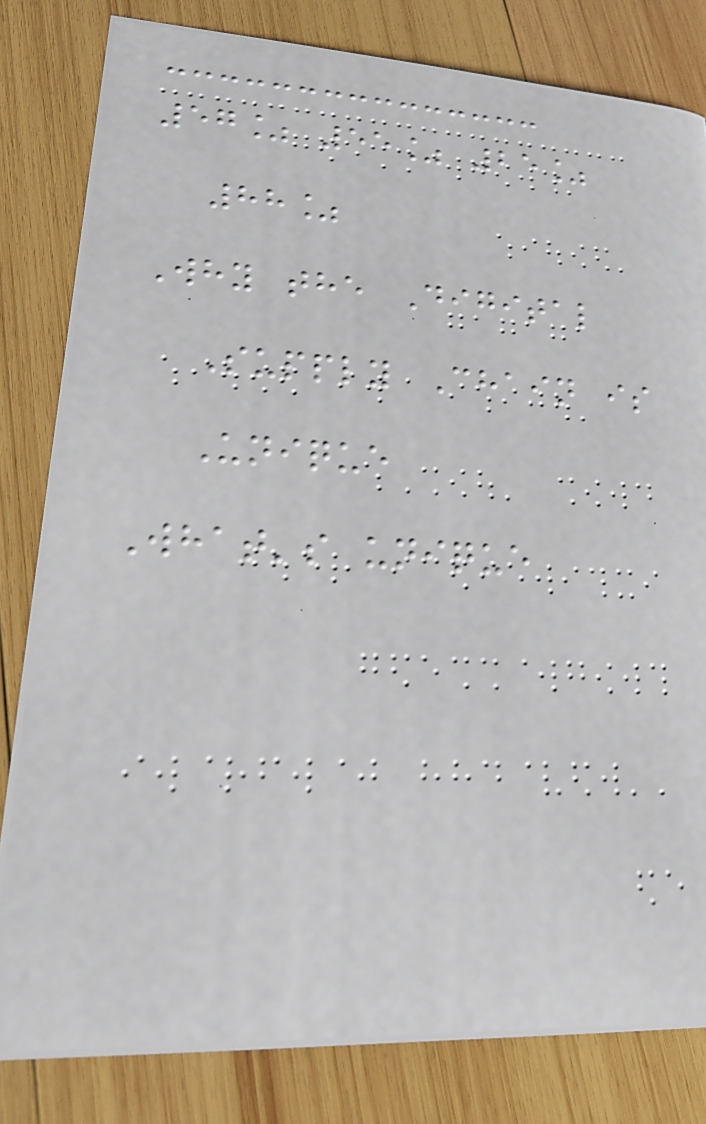57% 55% 25%
88%
Why the Digital
Supply Chain is
Unique
What's unique
